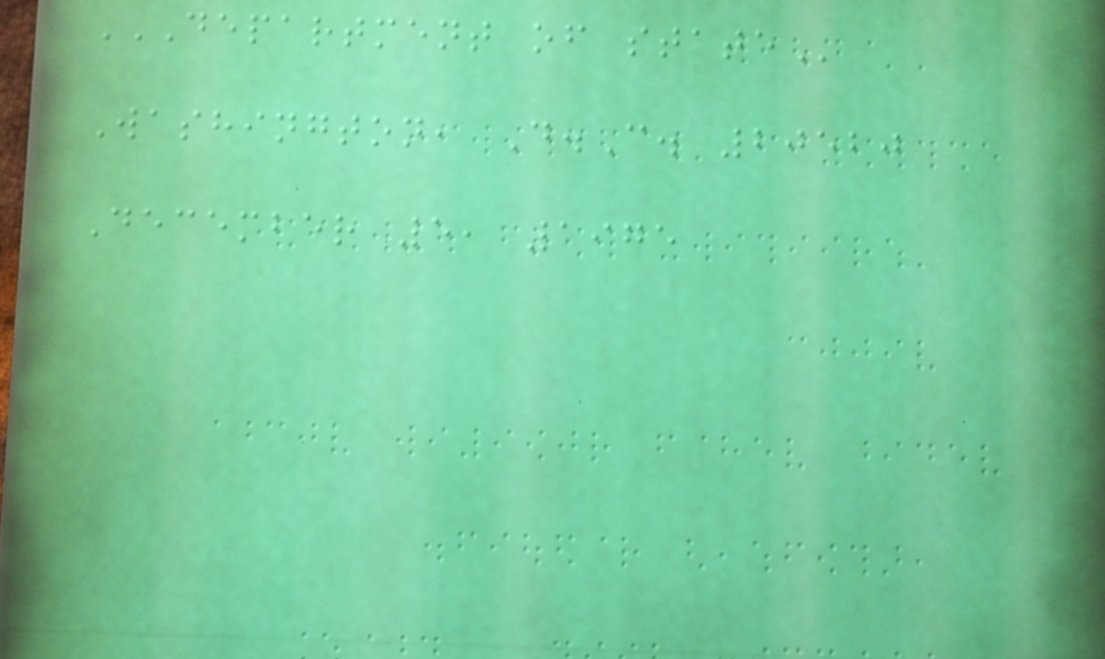DEPARTMENT OF STATE
Washington, D.C. 20520
December 5, 1975
